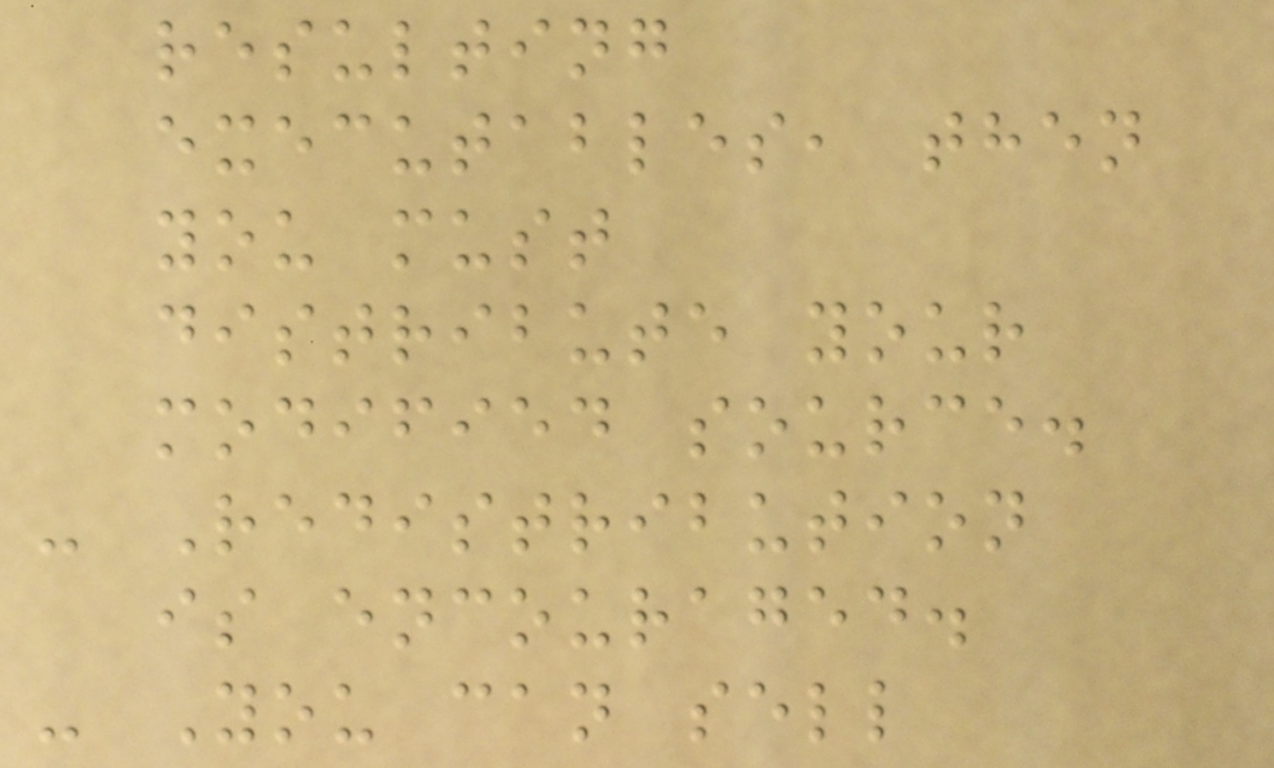resulting
executables, then
you must
distribute your
modified source.
- Redistribution
is encouraged.
- You can sell
